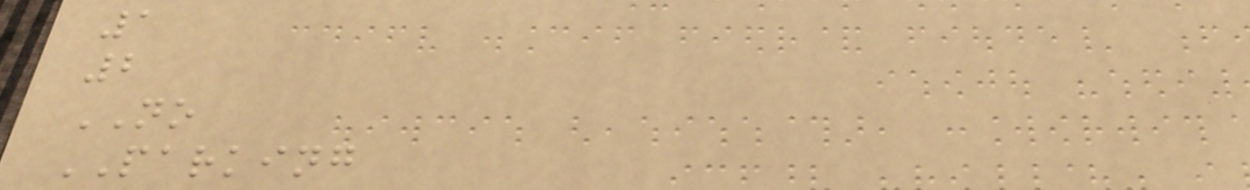1
2
NO
PARKING
